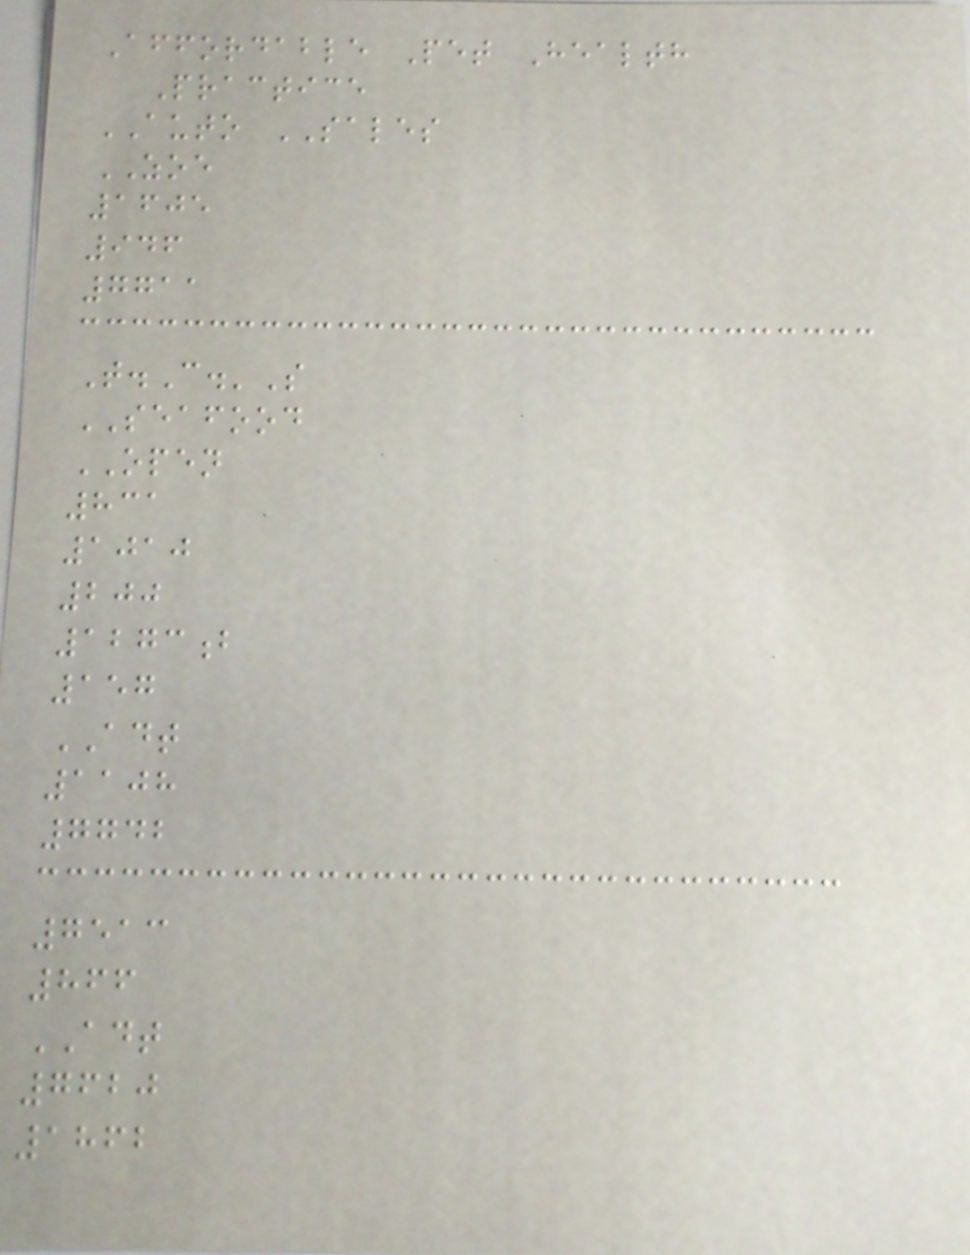Affordable Pet Health
Practice
AUTO SALES
ZOE
1605
946
7711
T.C.'S
SEAFOOD
OPEN
831
1010
200
1273b
157
ADT
1108
7742
7513
866
ADT
7620
1862
